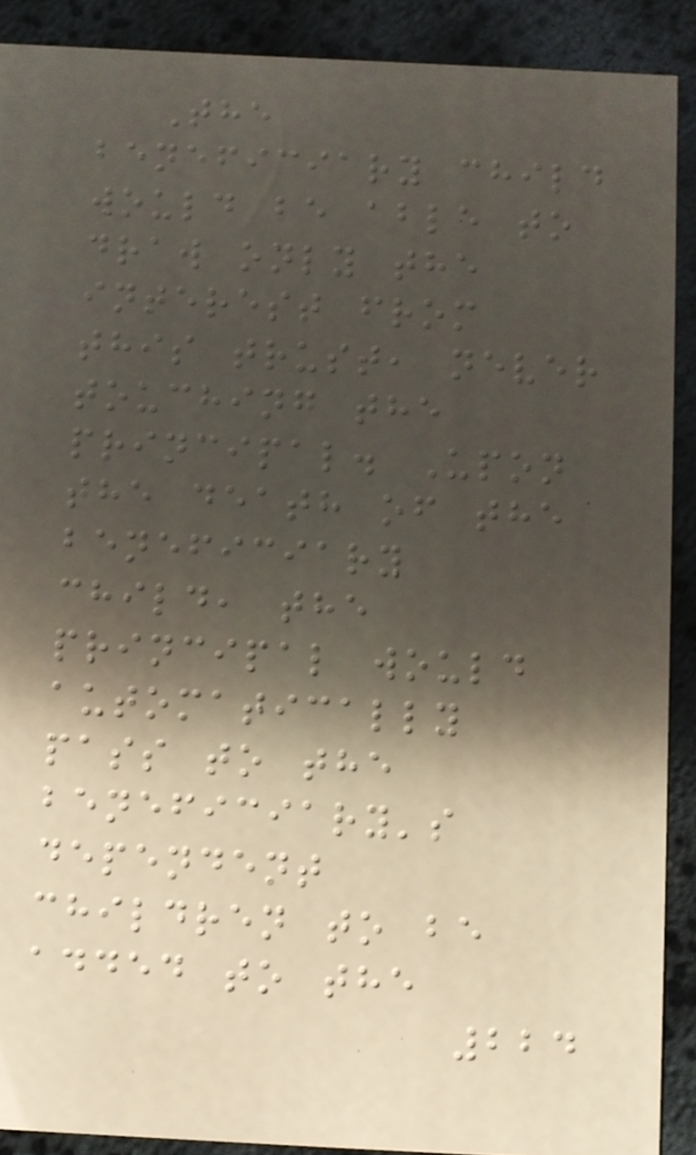The
beneficiary child
would be able to
draw only the
interest from
this trust, never
touching the
principal. Upon
the death of the
beneficiary
child, the
principal would
automatically
pass to the
beneficiary's
dependent
children to be
added to the
224
